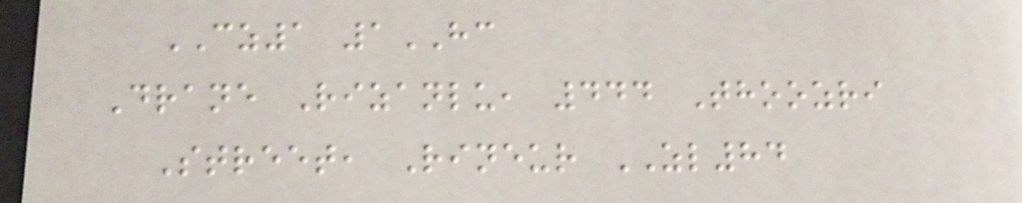CZ1 1HC
Drane Rizanlu, 444 Thoozri
Street, Rineur ZL84
